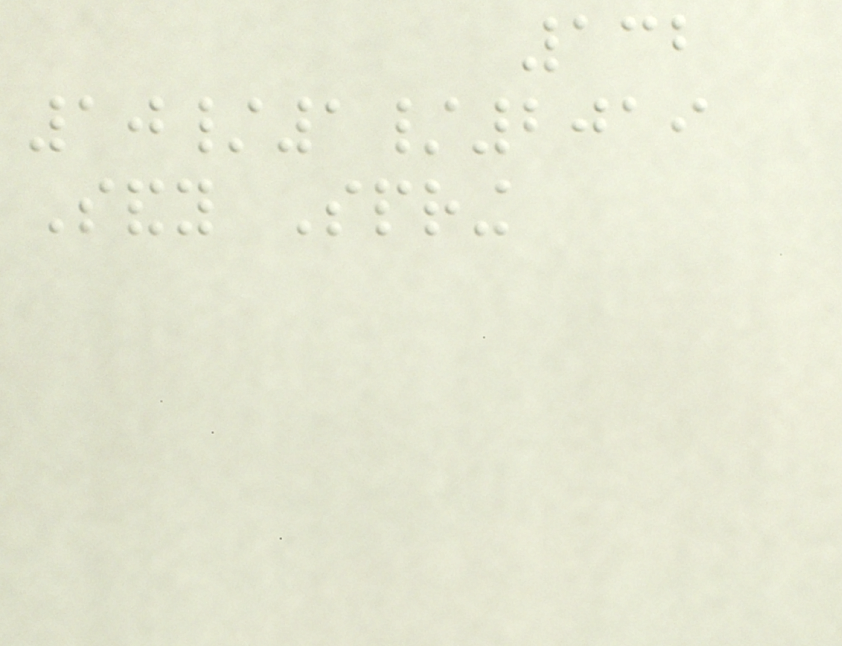132
10/1/2019
Sandy Spring
